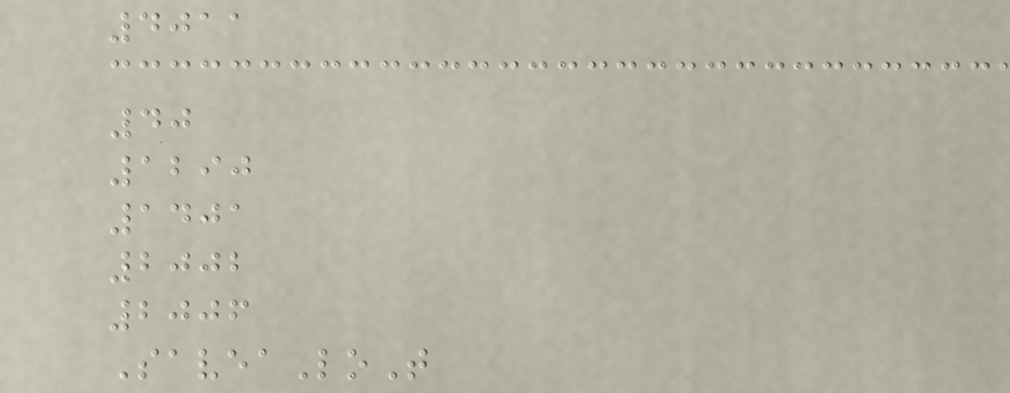4011
40
1290
1401
2002
2006
SaveaLoT
